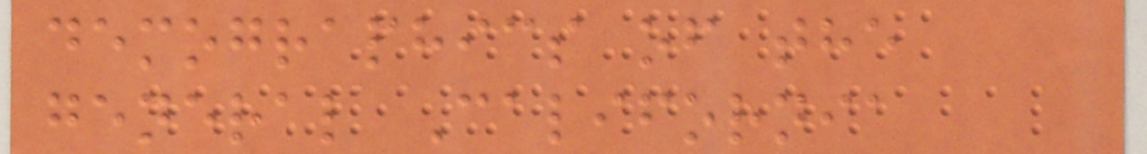demographics of the
general California
